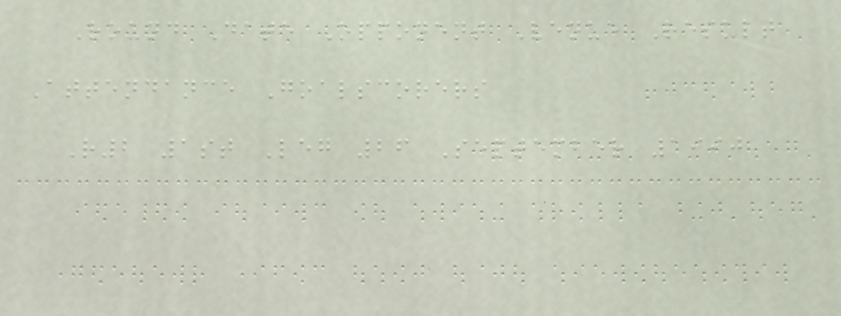Round Date Opponent Venue Result
Attendance Goalscorers
R2 1st Leg 26 September 1990
